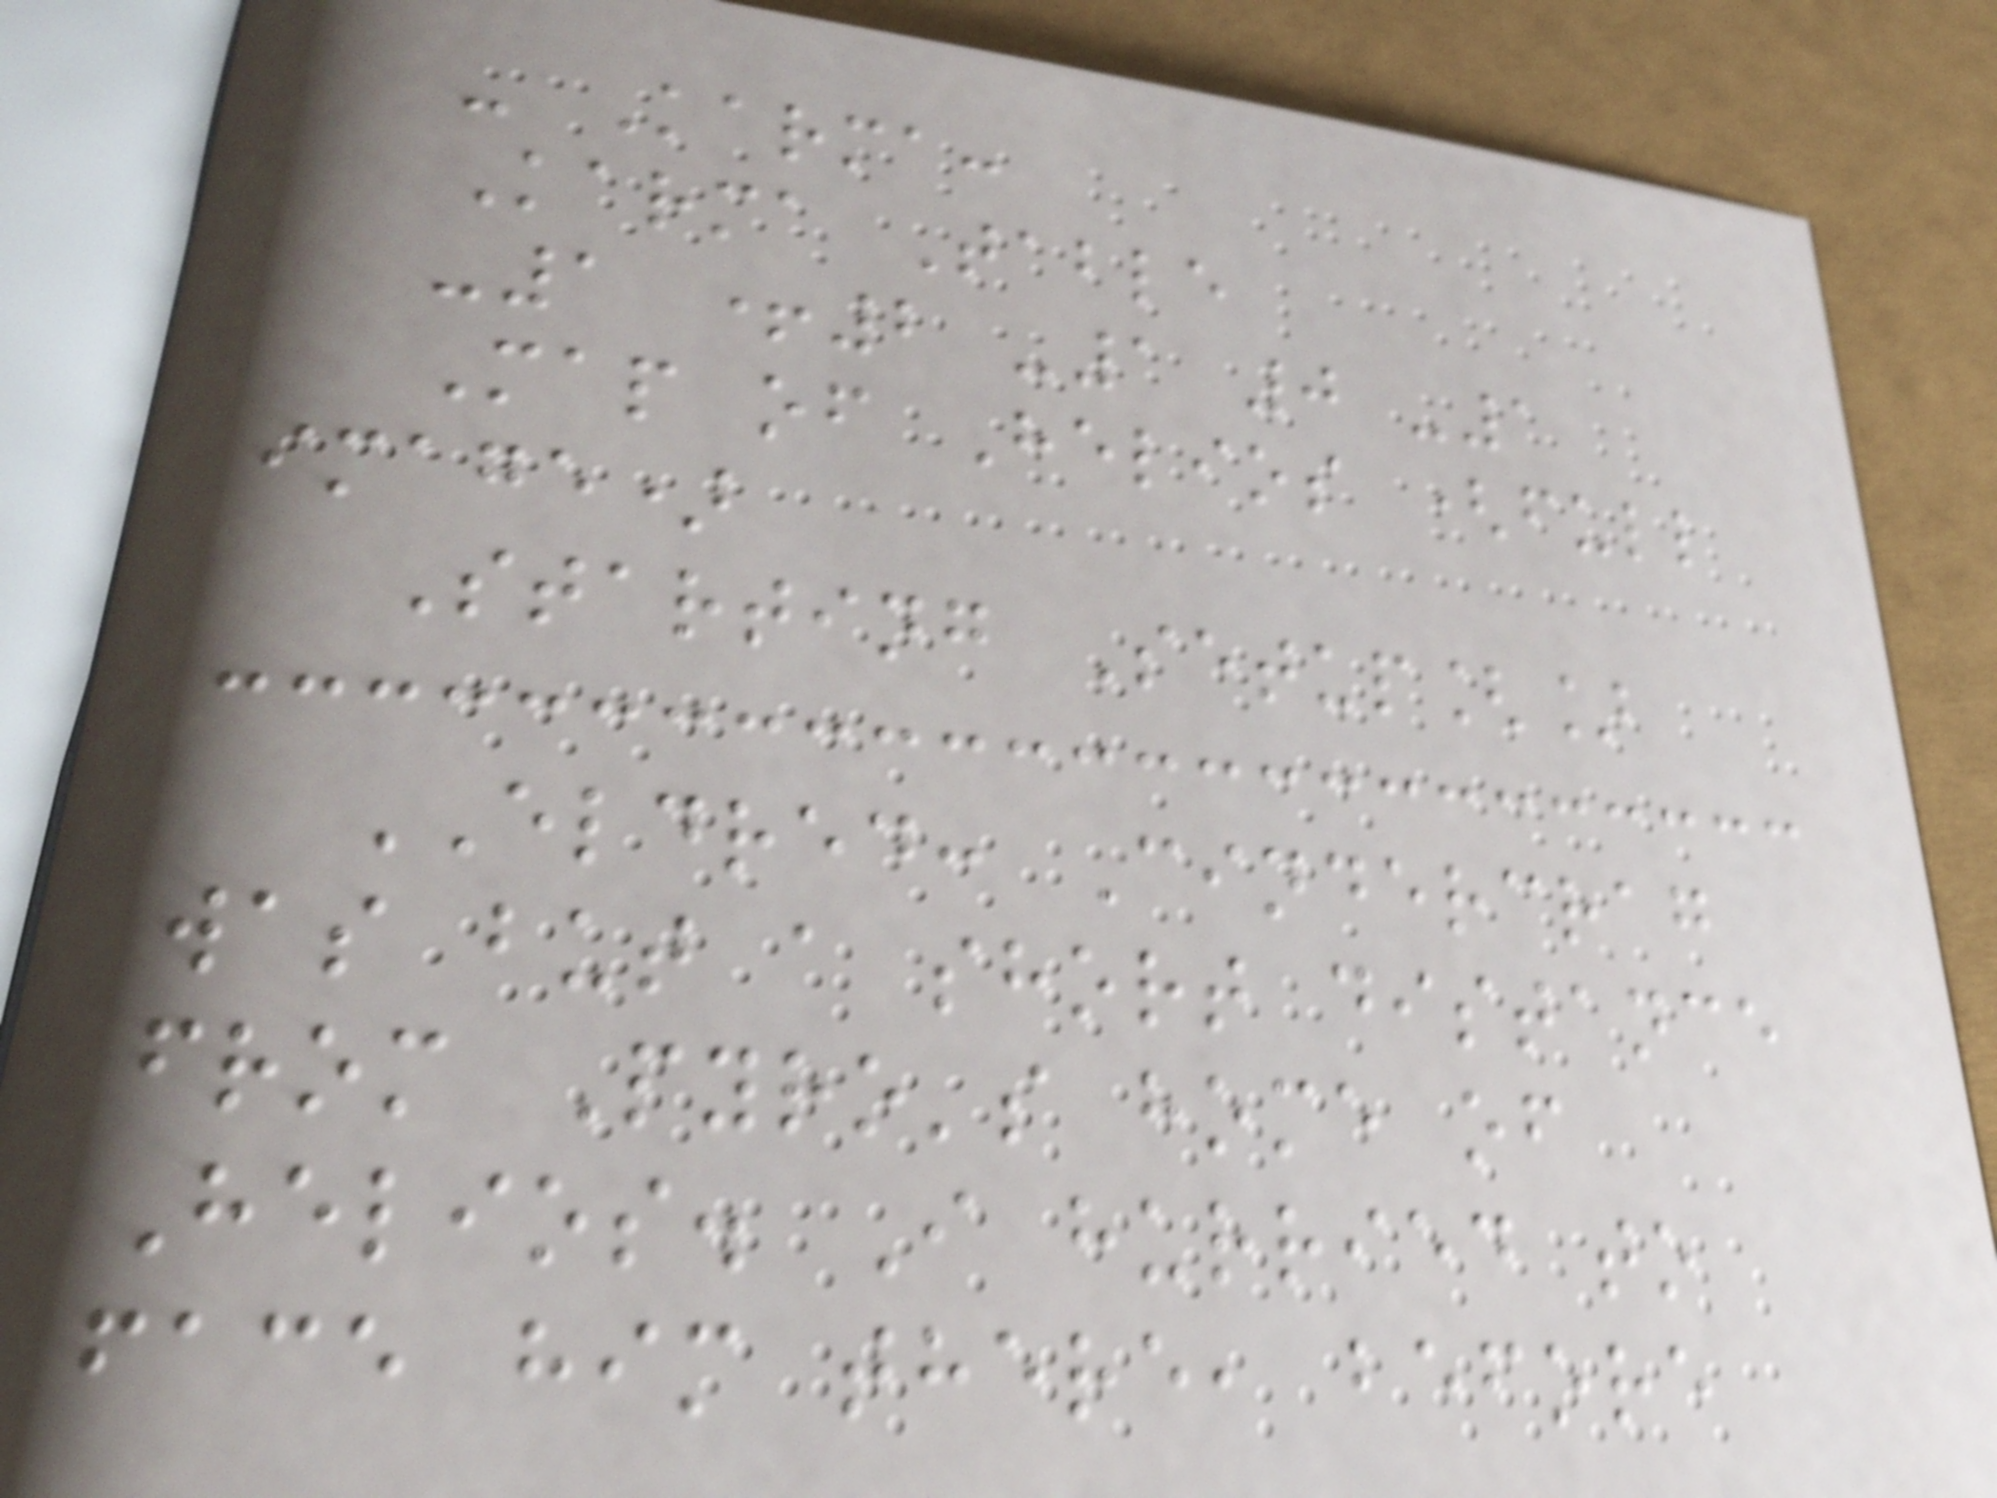- Karma:
Karma Table
-1 +2 -1 0 -1
Map of Helios (full
image)
Starting Setup[]
ELDRED: Cindercrag
was but a short distance
from Pyro's home of
Helios. I hurried to
face him there, before
